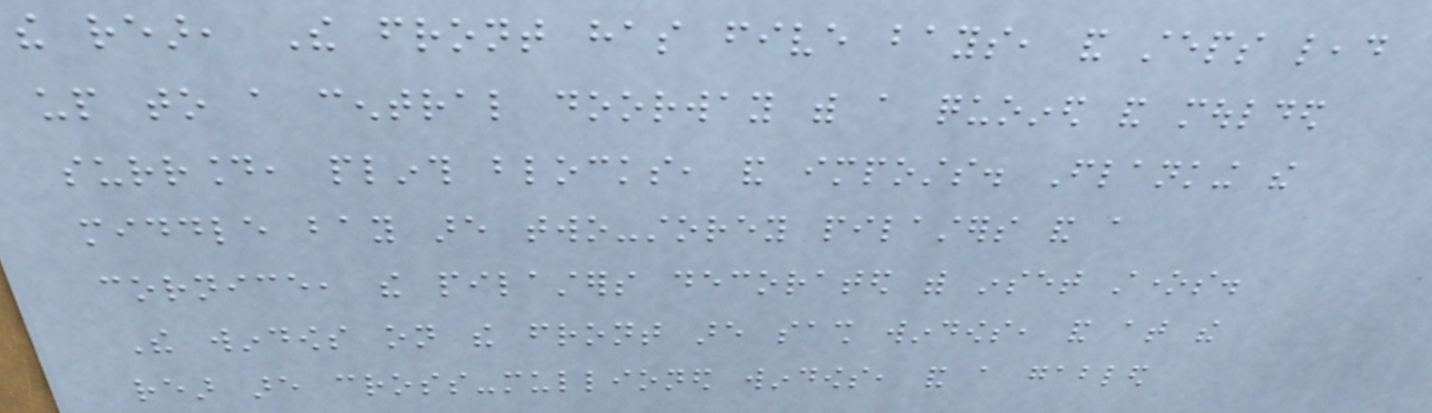the rear, The front has five bays, and steps lead
up to a central doorway with a quoined and moulded
surround, plinth blocks, and imposts. Flanking the
middle bay are two-storey pilasters and a
cornice, the pilasters decorated with inset stones.
The windows on the front are sash windows, and at the
rear are cross-mullioned windows, and a gabled
